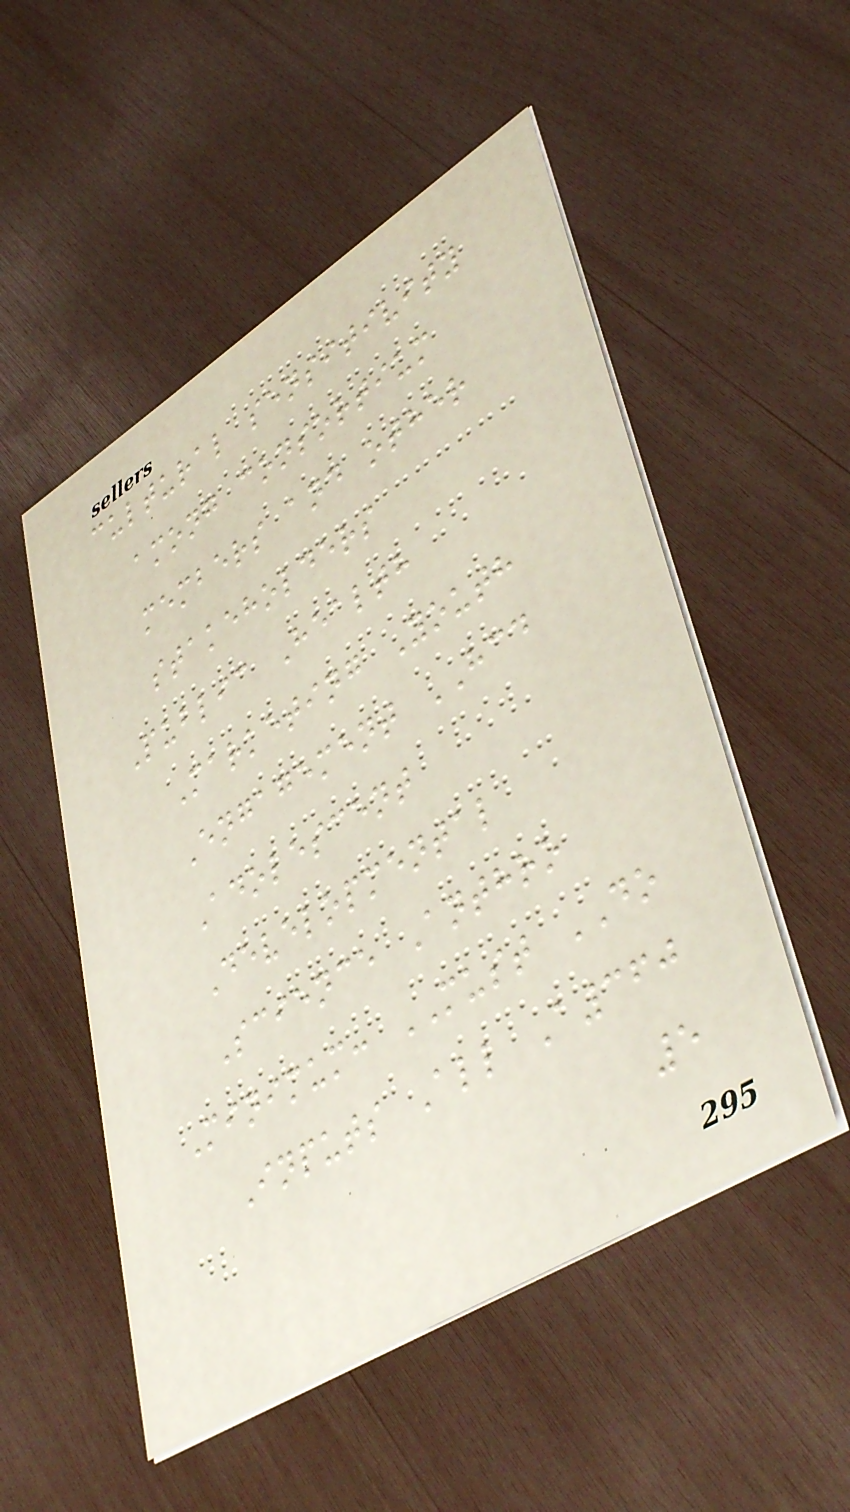cultural sensitivity
among consortium
members and other
stakeholders
Public Health
Marketing Youth
Engagement HCD
Adolescent
Developmental
Science Anthro
Minimum: MUST DO
Inputs All A360
5
